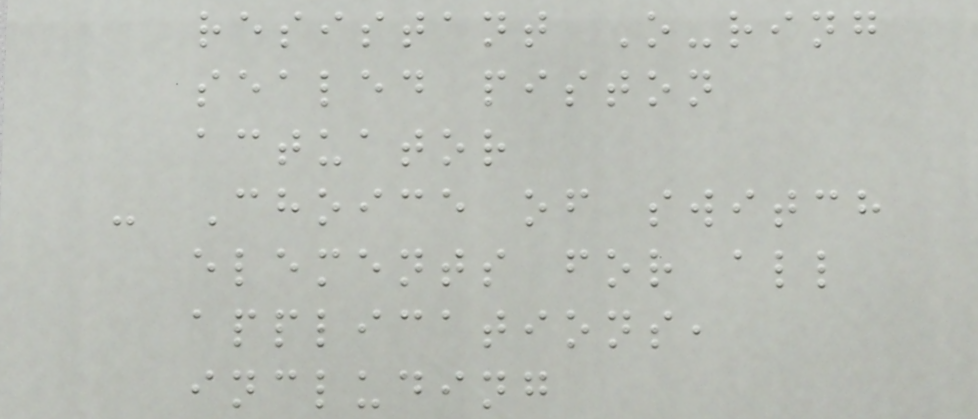resistant O-ring
sealed piston
actuator
- Choice of switch
elements for all
applications,
including
